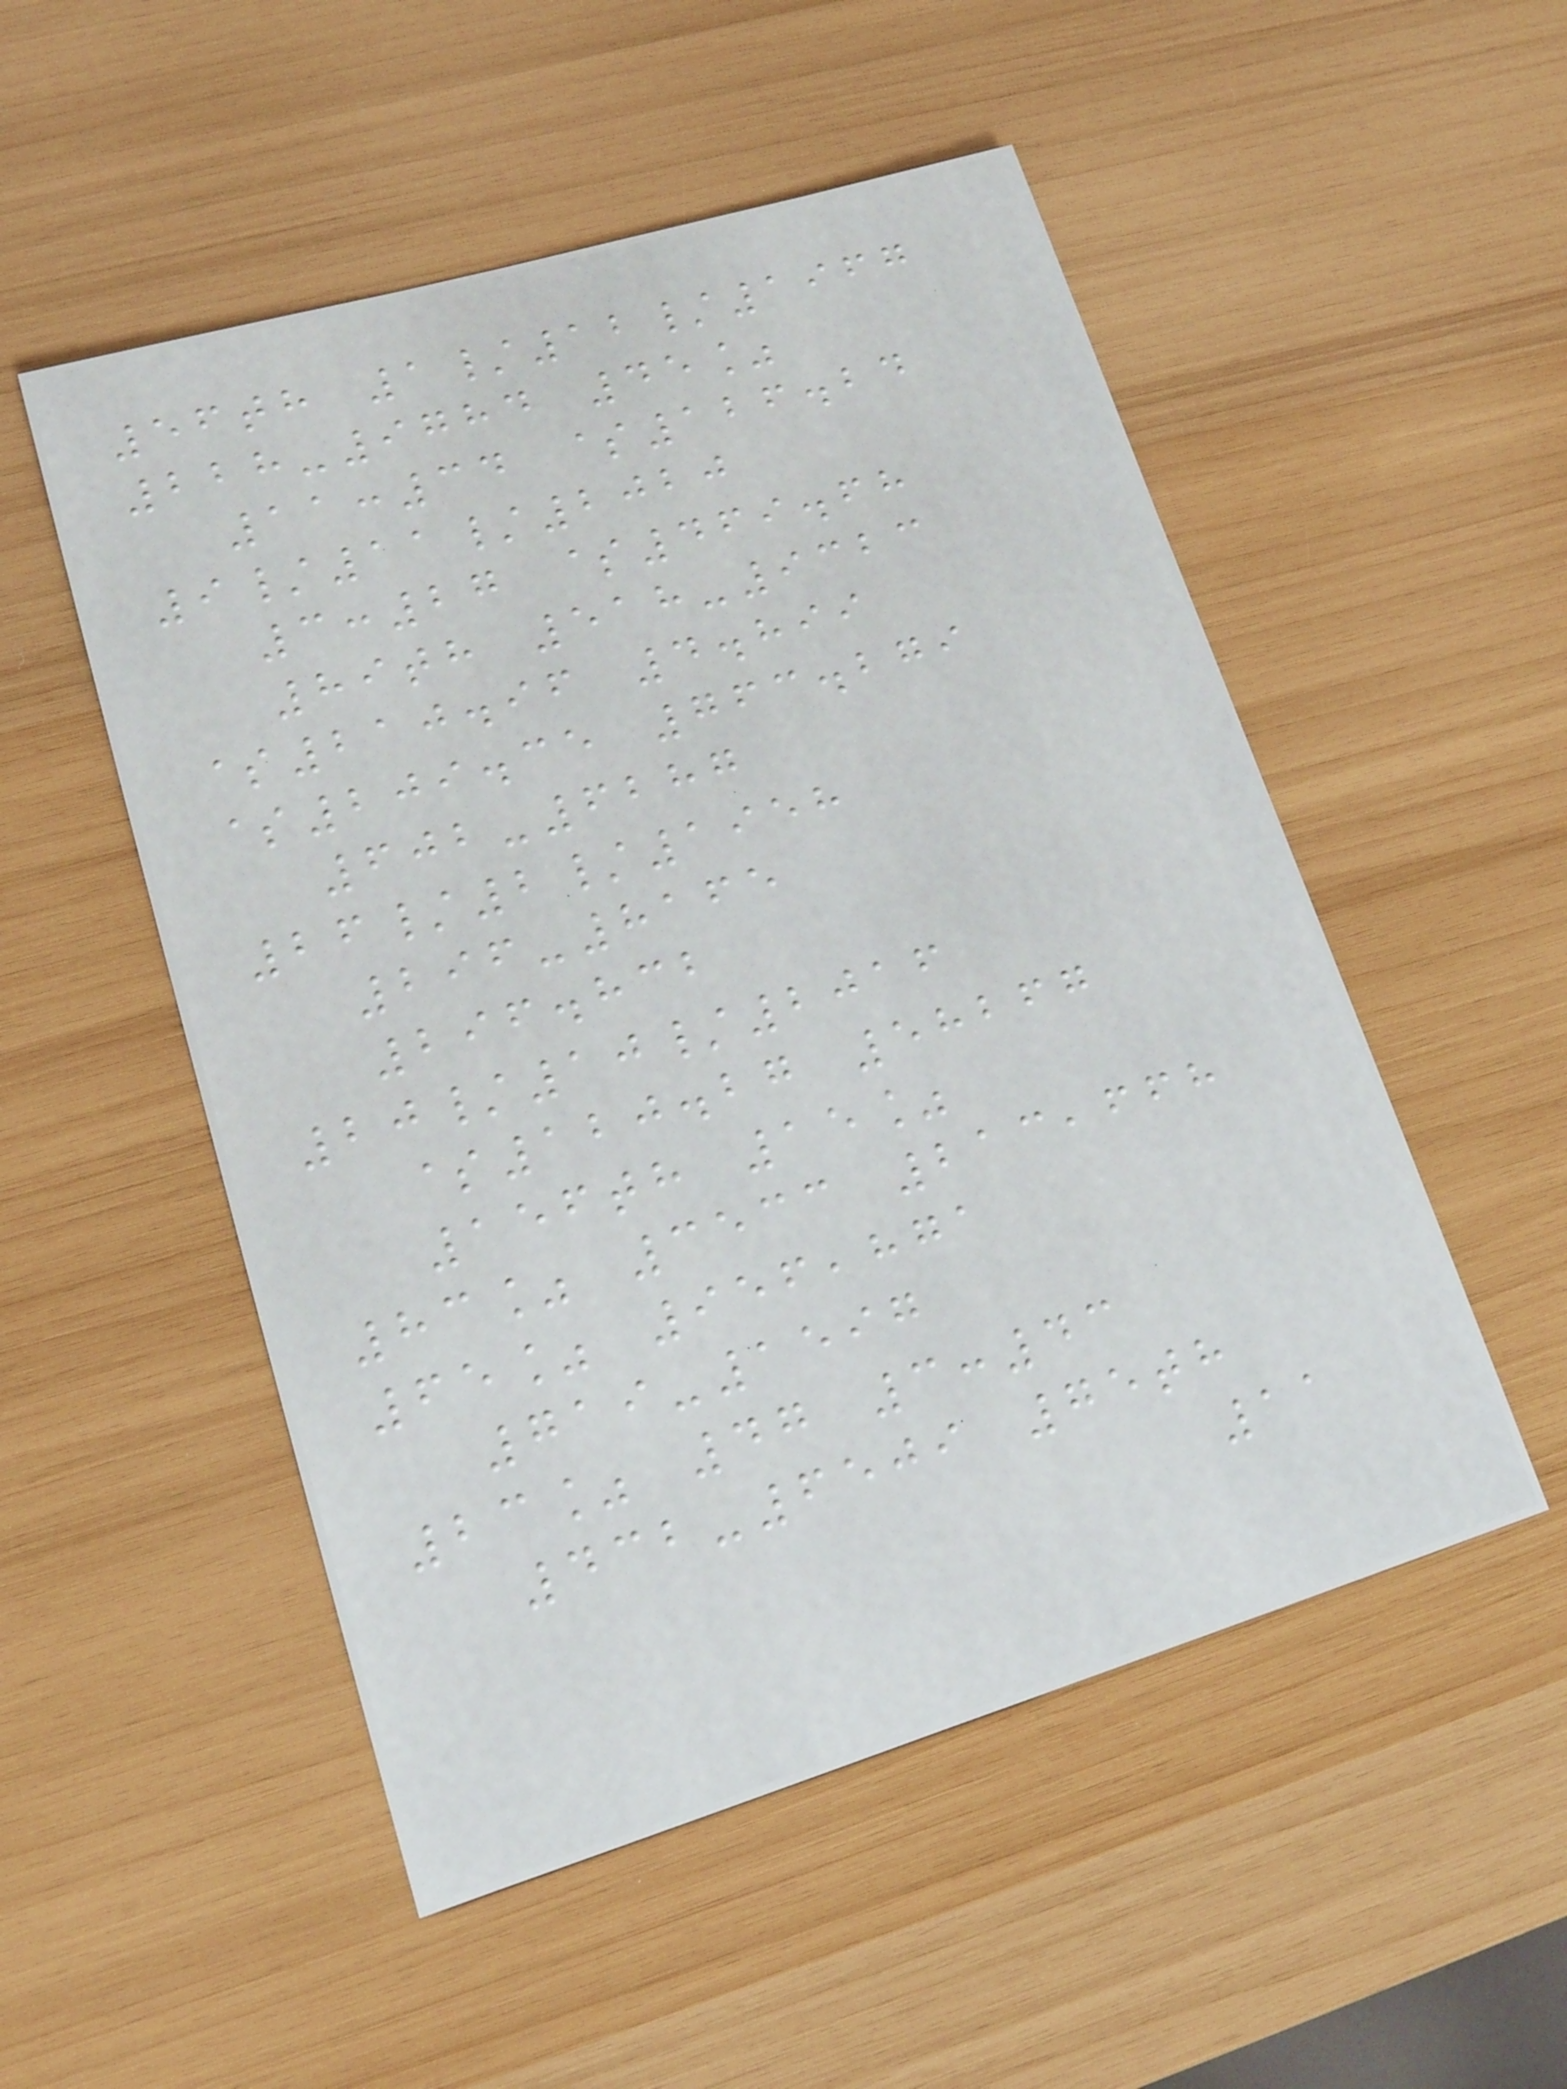56th 1/12/1967
228-9784 45%
11:34 $126.24
9/11/2020
3:27 $469.68
89th 518-9323
$210.96 4.899
$209.35 763.279
602-6287
26/2/1958
296-8165
296.832
20/10/2016
$120.27 58267
156th 15%
83% 3533 213,668
65% 956,871
719-1597
23% 47 3:43
432-6509 75th
11
